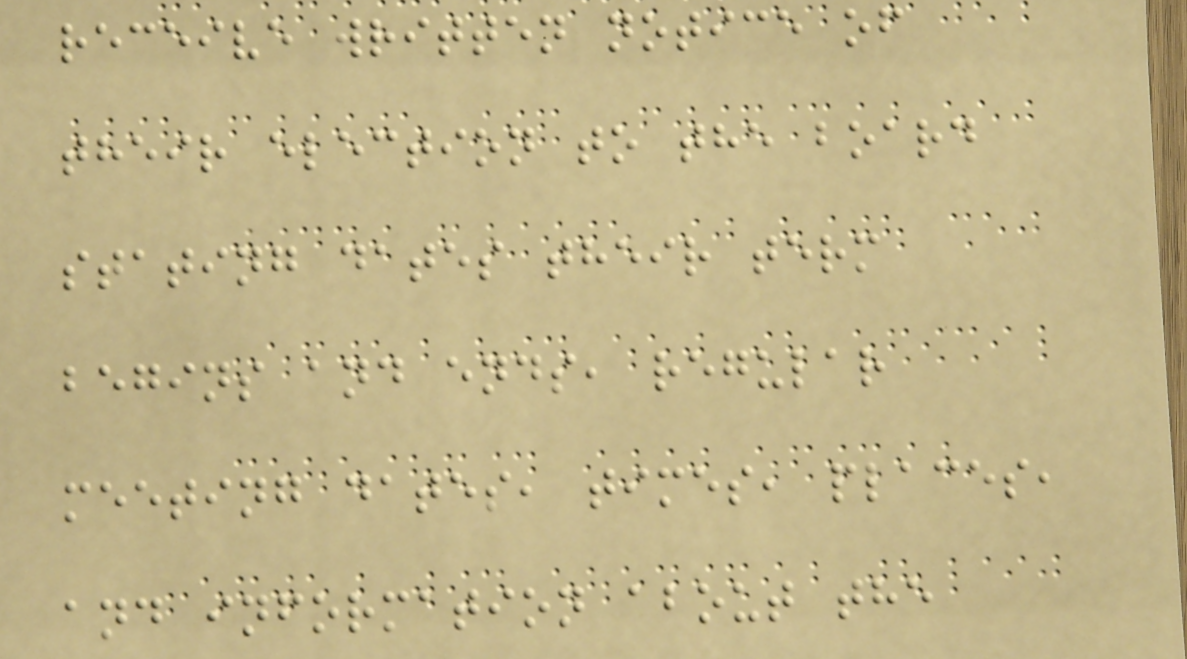receive written notice of
their election to the board
stating dates their term
begins and ends, regular
meeting dates, times, places,
and information about the
